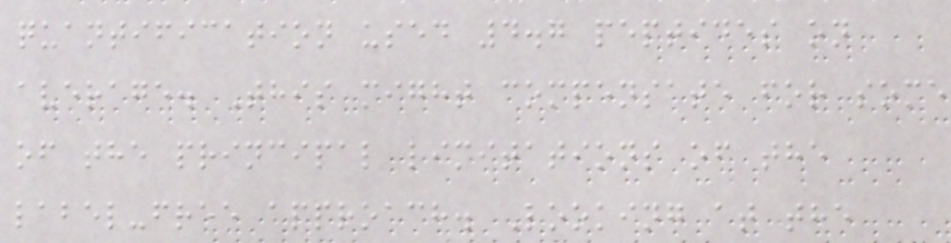quantification used 4.7 peptides on
average. This might compensate for some
of the principal limitations of the
label-free approach. Looking at the
